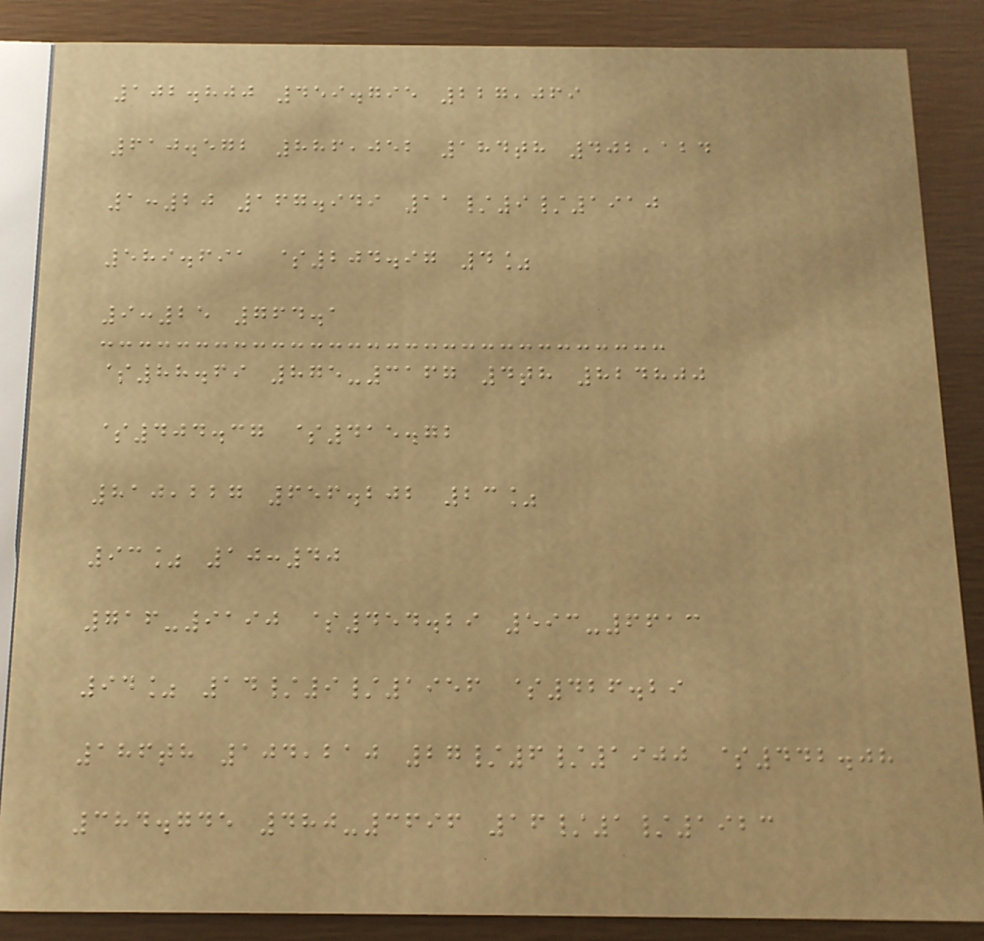102.800 459.795 227,069
610.572 886,052 184th 402,124
1:20 167.949 11/9/1910
589.691 $204.97 4%
9:25 764.1
$88.69 875-3167 4th 824800
$404.37 $415.72
810,227 656.202 23%
93% 10:40
716-9190 $454.29 593-6613
94% 14/9/1956 $426.29
186th 104,210 27/6/1900 $442.08
384.745 480-3696 16/1/1923
